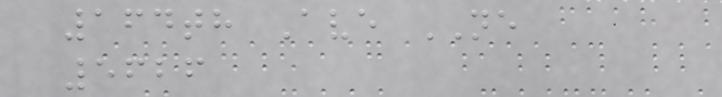164th Ave NE
5626
